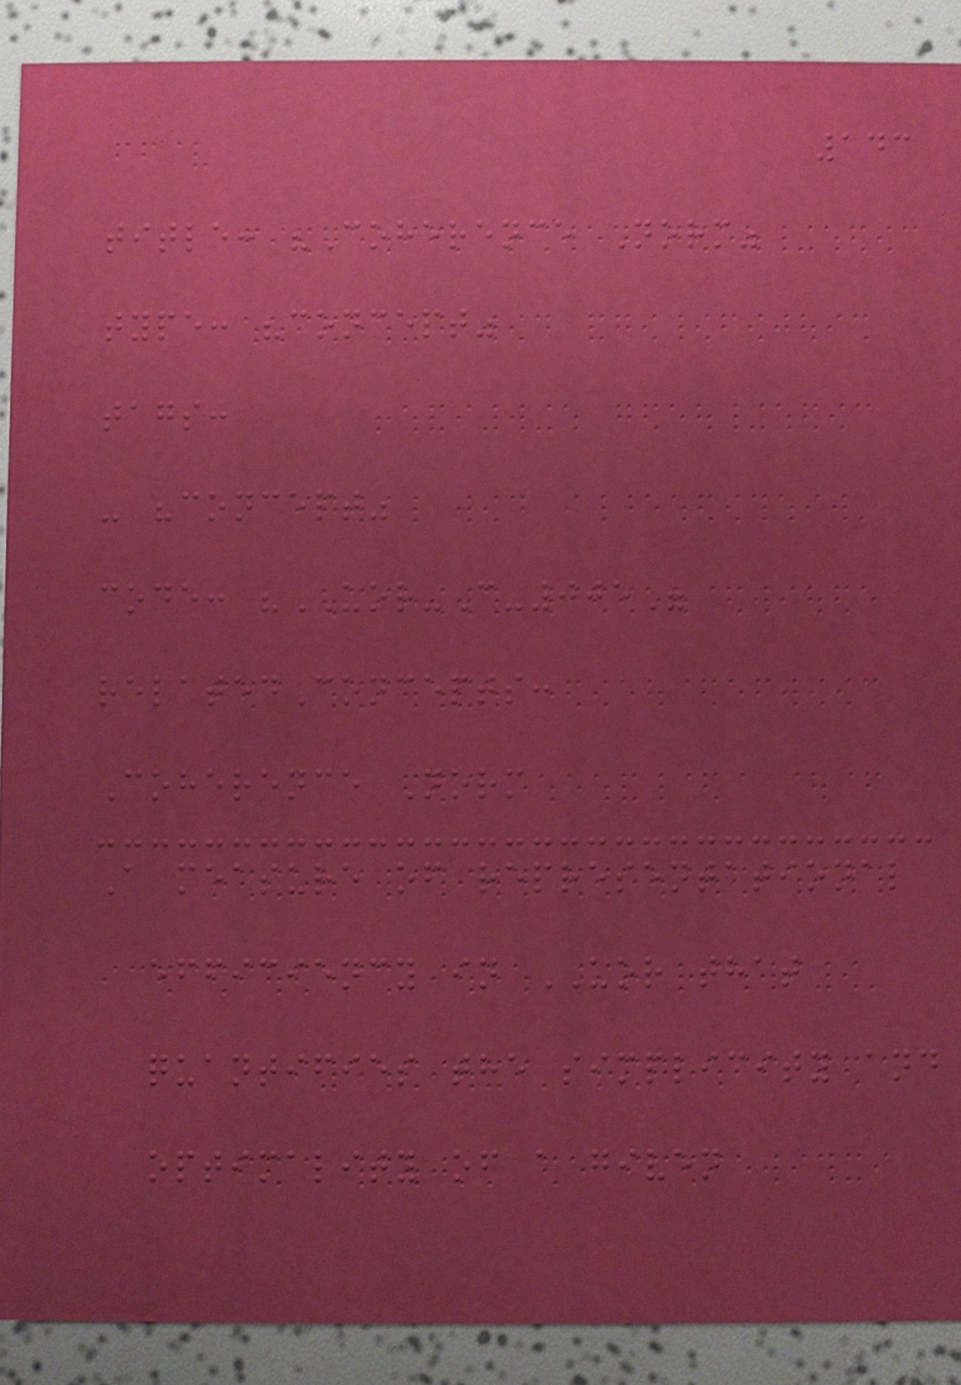143
title: "Coherence Norm"
type: "concept"
tags:
- "concept"
code: "UOR-C-005"
relatedConcepts:
Coherence Norm
A measure of representational
efficiency in UOR that
quantifies the simplicity and
optimality of a given
